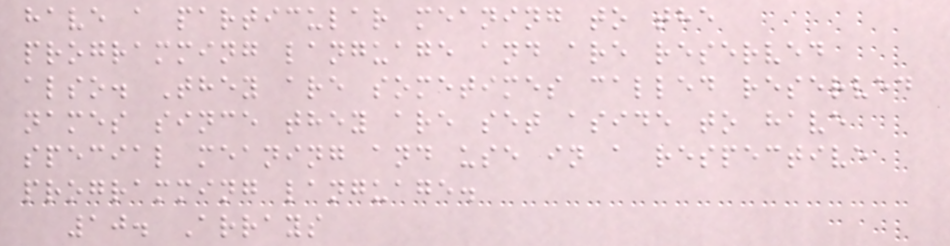have a particular meaning to the
programming language and are reserved
also. They are sometimes called reserved
names since they are set aside to have
special meaning and use in a respective
programming language.
10. Arrays
